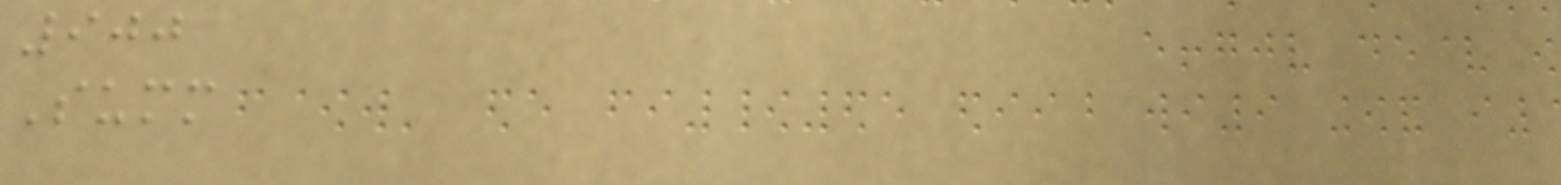900
Summ
